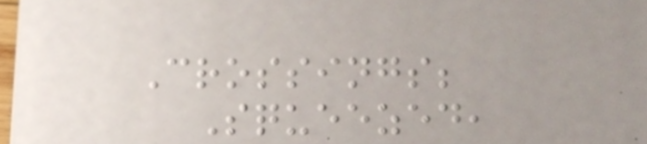Crossings;
Squeezed,
